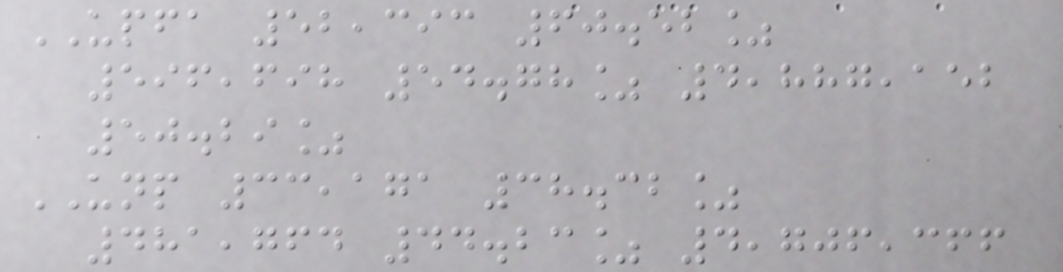UPFA 52,393 60.52%
596,698 54.78% 4,887,152
50.29%
UNP 33,171 38.32%
481,764 44.23% 4,706,366
